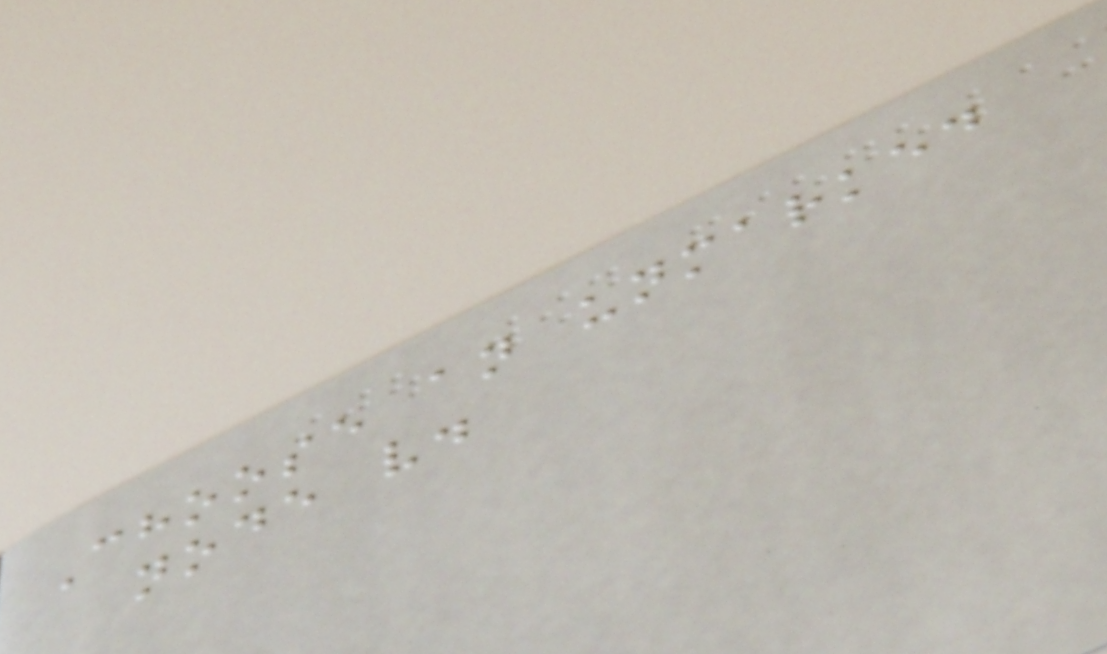Choose an unmarked
node v.
